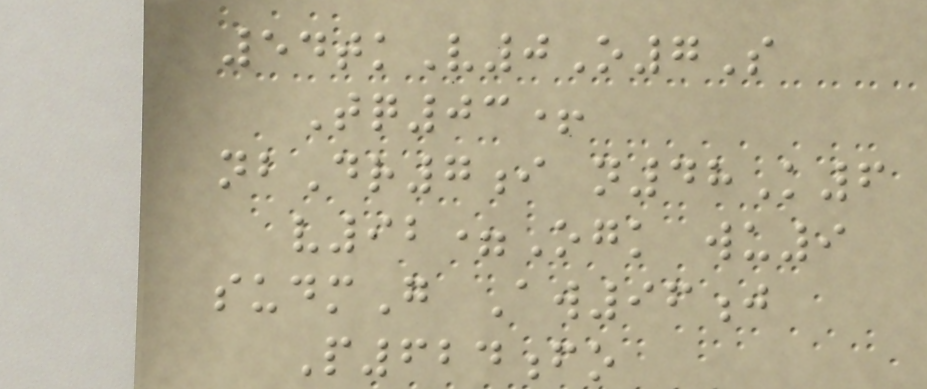54tkV0O7S
Tq03+
nbDr7i n48K6
v92=Ogk wu9
sudmG Aw96j
P624fo
